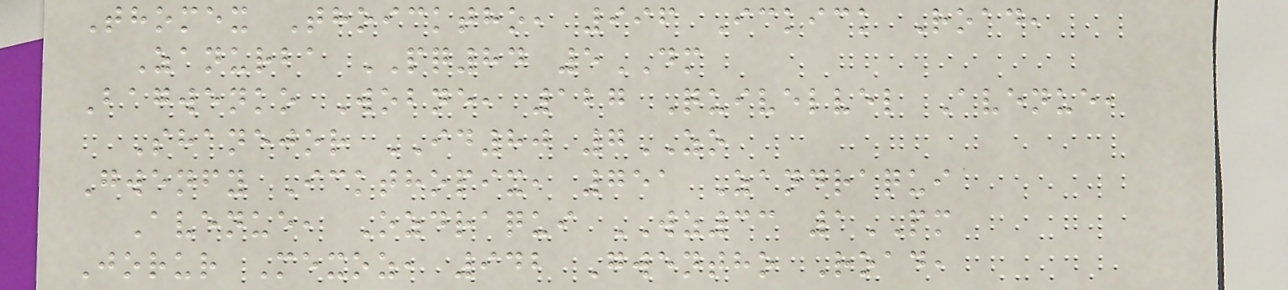Thomex Thoicktho, 996 Ickick Road,
Zanurba PQ84 5DM
Bagwenko Wobne, 127 Quivelvel Avenue,
Shanejor ID80 7ZO
Gwenfy Ickthopix, 751 Zandraqui
Avenue, Ozdraqui WZ33 1PM
Jorur Mexoz, 942 Gwentho Road,
